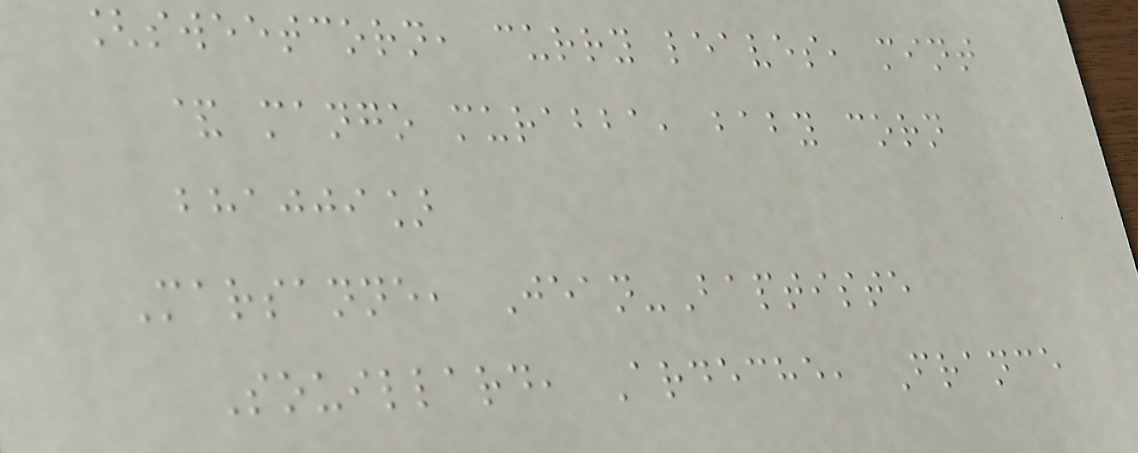[sweetcorn, curry leaves, mint
& mango murabba, baby corn
bhajji]
Marsanne, Jean-Baptiste
Souillard, Ardeche, France
